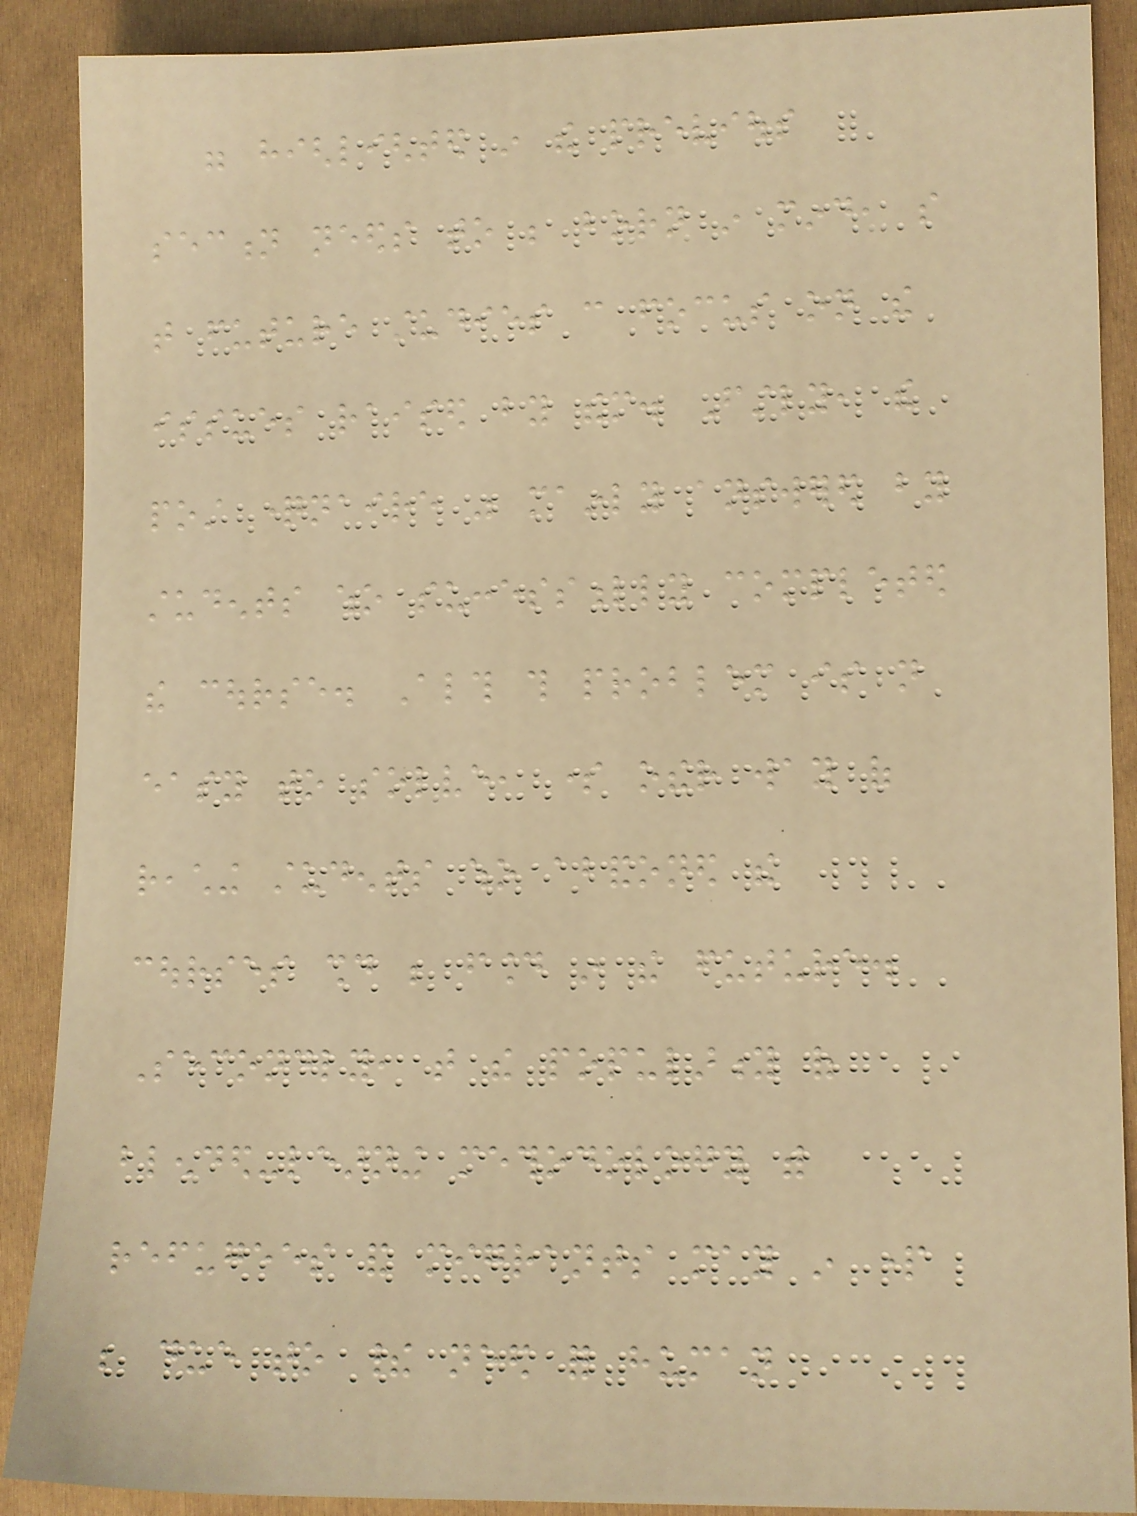were highlighted in the previous
section needs to be born in mind, so
that future studies can focus on the
issues raised by them. Firstly, the
post questionnaire was mainly answered by
students who successfully completed
the course. Although this problem is not
easy to solve, some other way of
reaching students who abandoned the
courses should be found in the future.
Secondly, that the popularity of
blended-learning methodology with
refugees and migrants may in part
be due to their need for human
